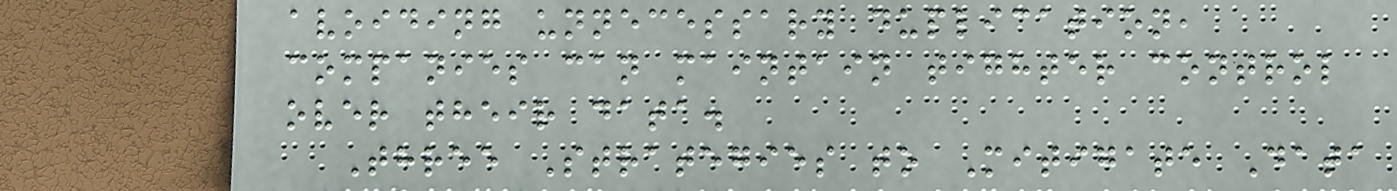avoiding unnecessary duplication,
companies can maintain tighter control
over their data.
Three Strategies to Mitigate Data
